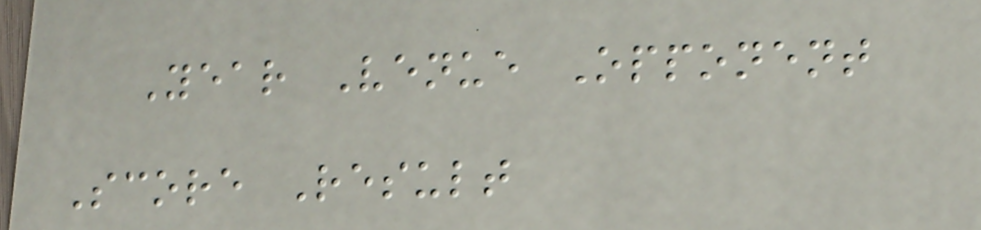Year Venue Opponent
Score Result
